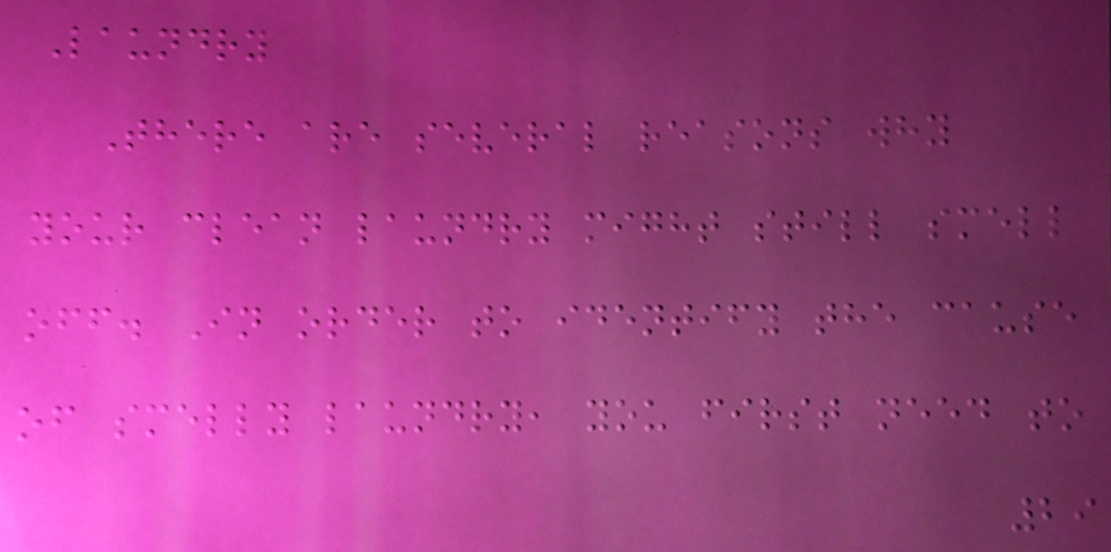Laundry
There are several reasons why
your clean laundry might still smell
off. In order to identify the cause
of smelly laundry, you first need to
29
